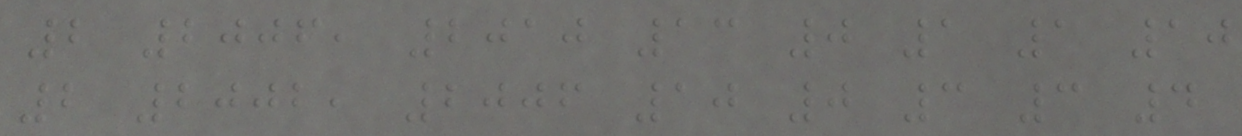2 2006, 2010 13 0 1 1 10
2 2002, 2006 10 0 3 3 4
